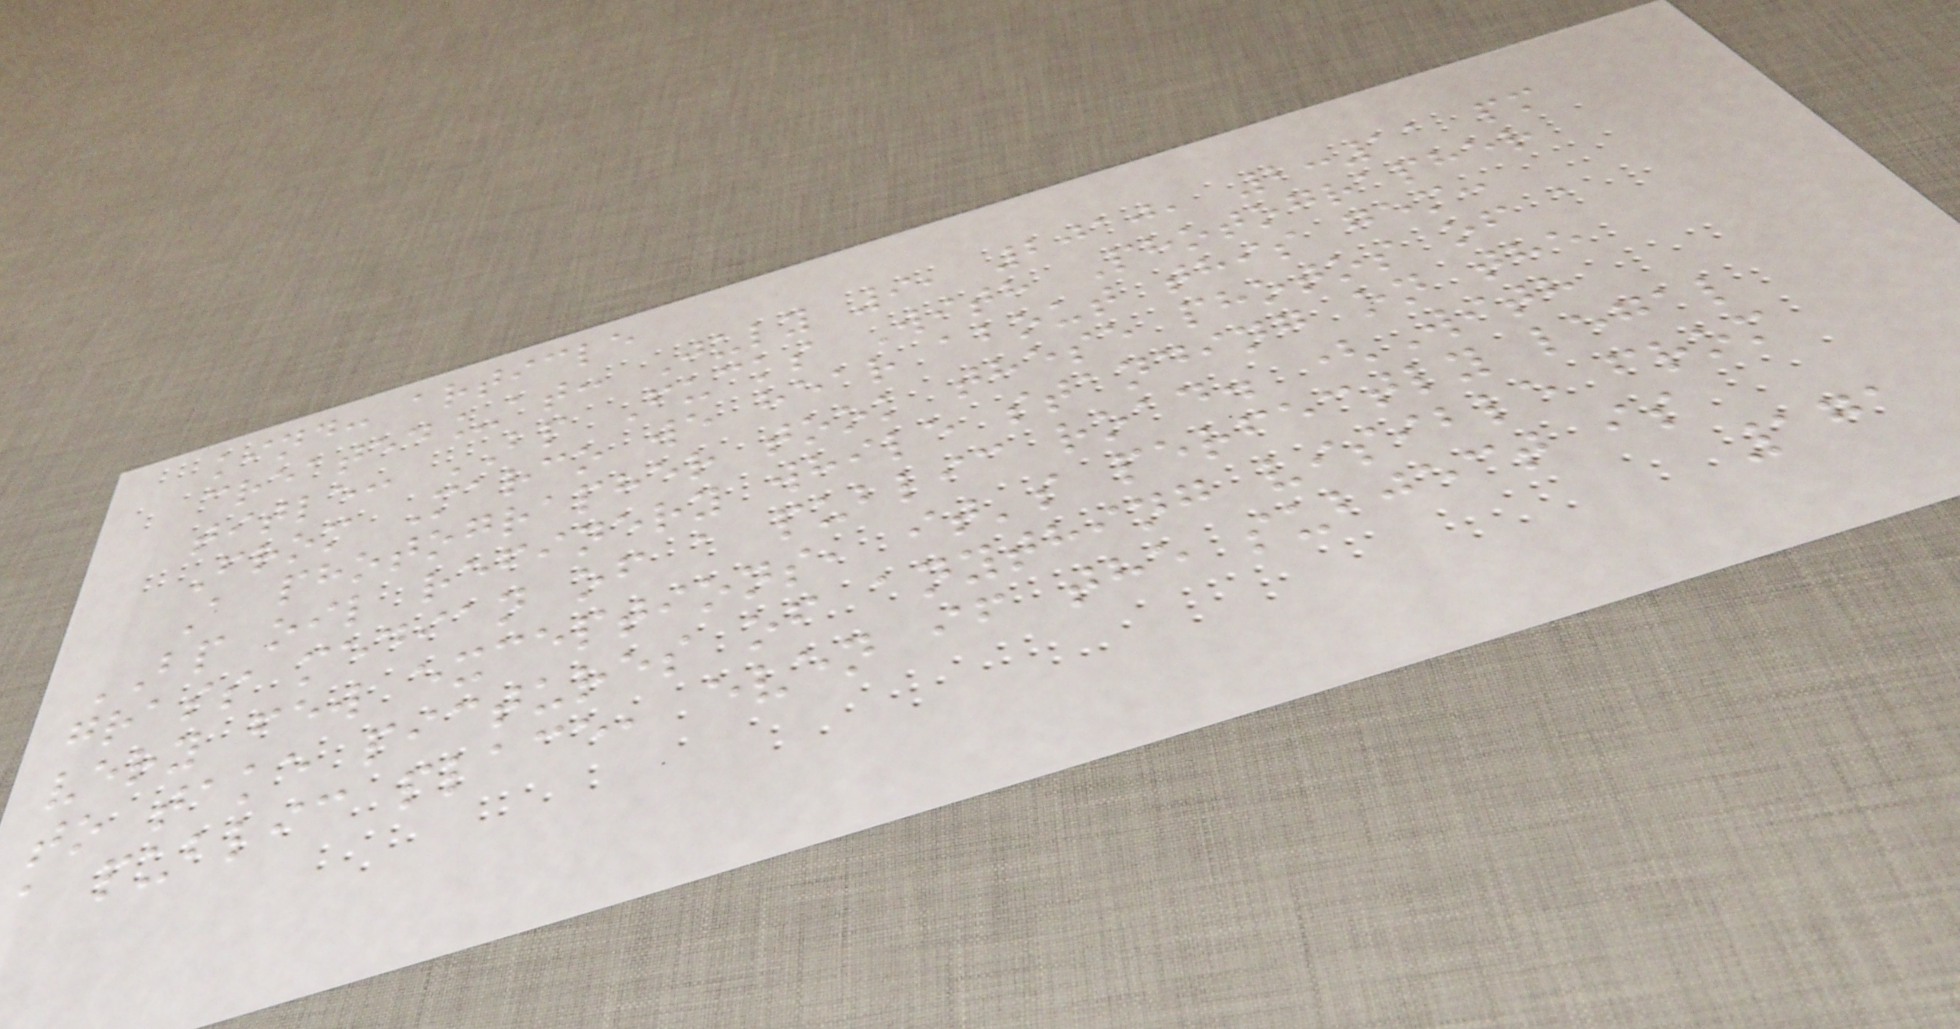kind: article
created_at: July 9, 2010, 2:11 pm
title: BP Fucks With Photographer
From Marco we hear about this gem:
A photographer took these photos of a
BP oil refinery while standing on the
grass median of a public road. (With
very few exceptions, it's perfectly legal
to take pictures of anything visible from
a public place, even if the subject is
171
